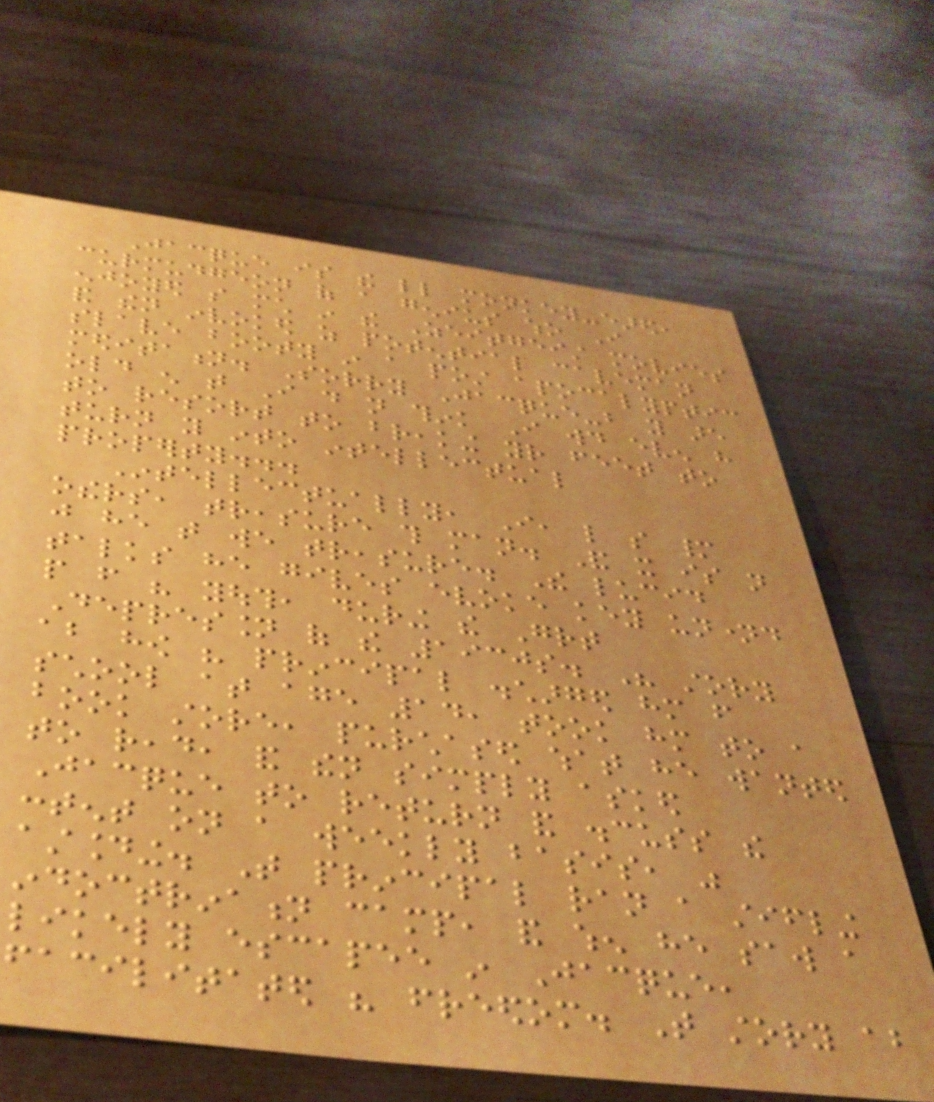Jacque is the little monkey-eared,
curmudgeon of a genius who I
enjoyed so much in the Zeitgeist movies
and then invoked as potential caveman
slave booty in a post apocalyptic
meditation. Sorry Jacque-but you are
old enough that I do not think I would even have
to resort to breaking your feet to
turn you into intellectual
property...
Intellectually, I, like so many
others, treasure this man. And it is not
just he that we treasure. The lucid
talks he gives evoke key unnamed
people from his youth, during the Great
Depression of the 1930s. His story
about how his principal discharged him from
school at age 14, took him to a
book store, purchased what he wanted
to read, and then simply asked
Jacque to return and discuss the
content on a weekly basis, was
astounding. That principal ran a stifling
indoctrination camp, and when he saw a
likely escapee in Jacque,
facilitated his freedom. That story about
